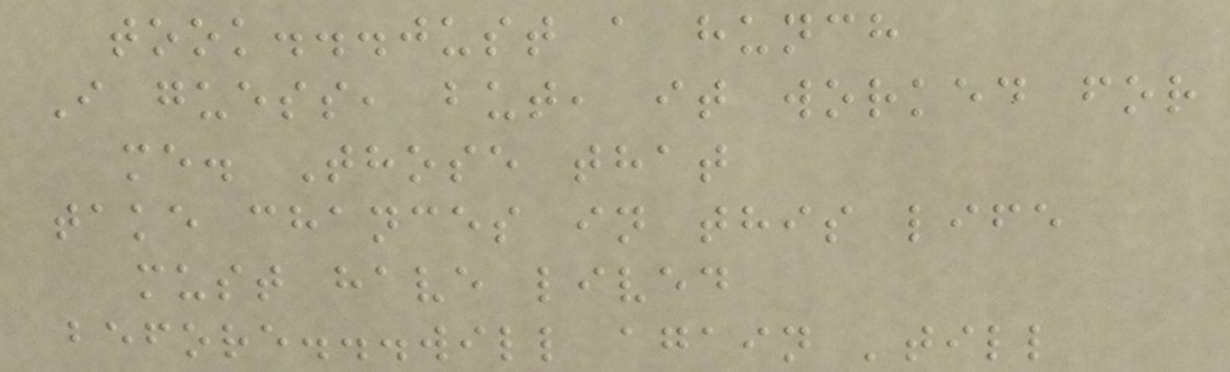took...just a hunch
I guess, but, it worked for
me. Those that
take chances in this life
must have lived
before...will again 'till
